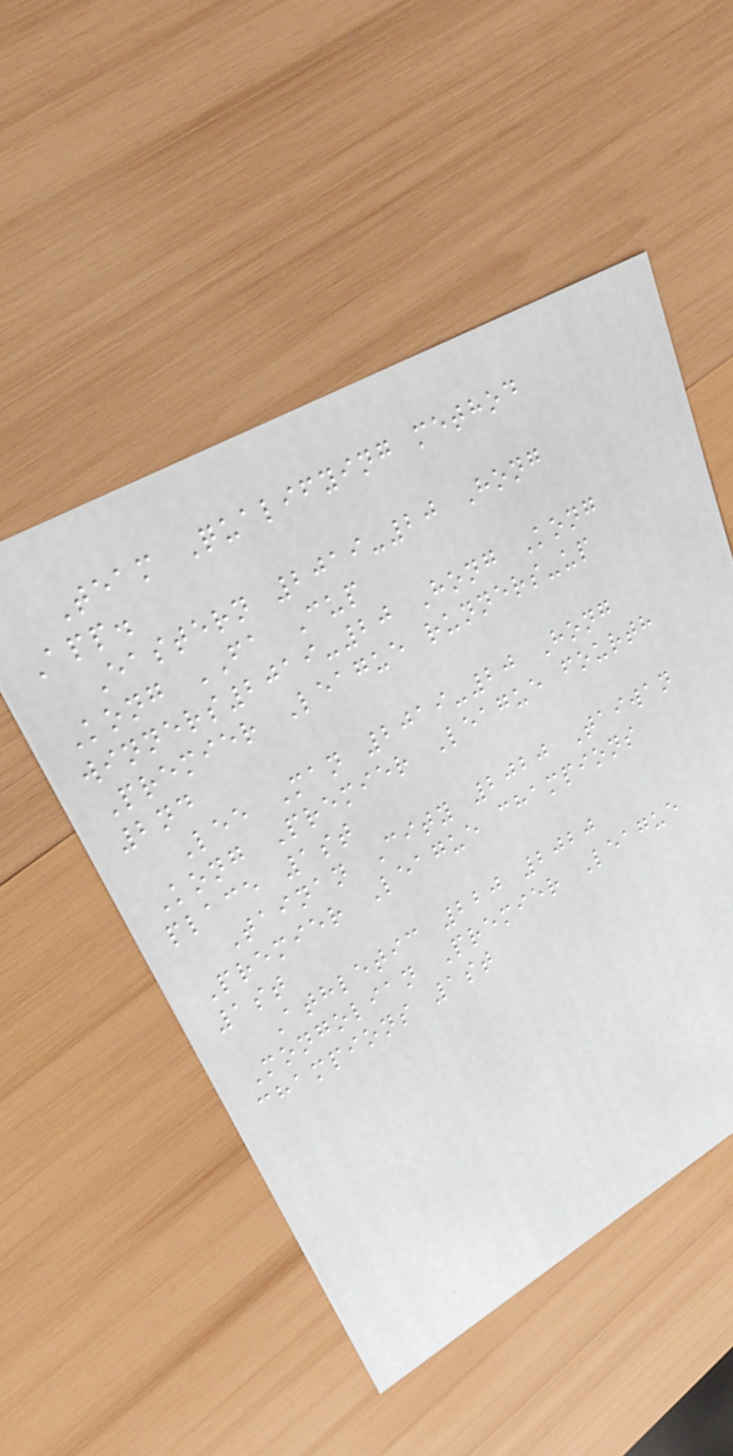Team Qualifying method
App.
Eastern 2019-20 Hong
Kong FA Cup
winners2019-20 Hong Kong
Premier League runners-up
2nd
Lee Man 2019-20 Hong
Kong Premier League fourth
place 1st
Tainan City 2020 Taiwan
Premier League champions
1st
Athletic 220 2020
Mongolian Premier League
champions 1st
